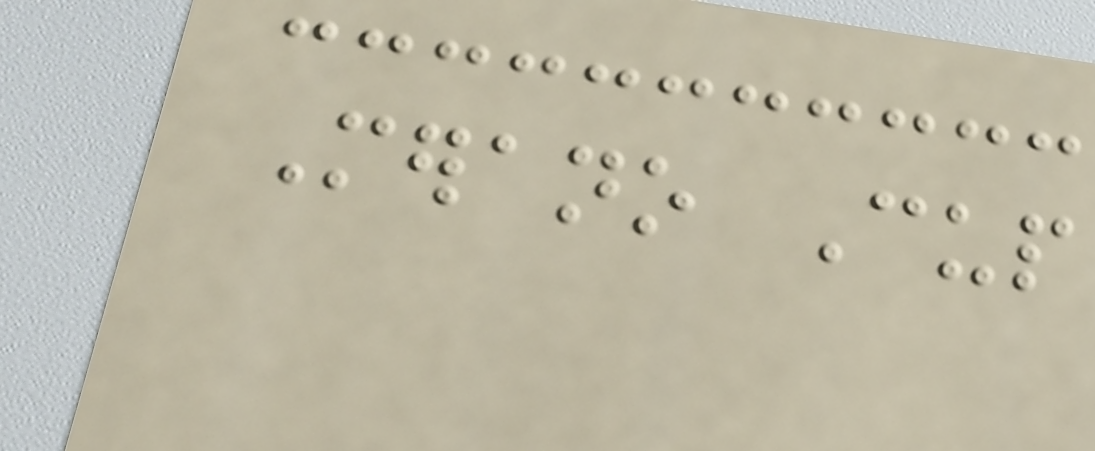Merano Cup
